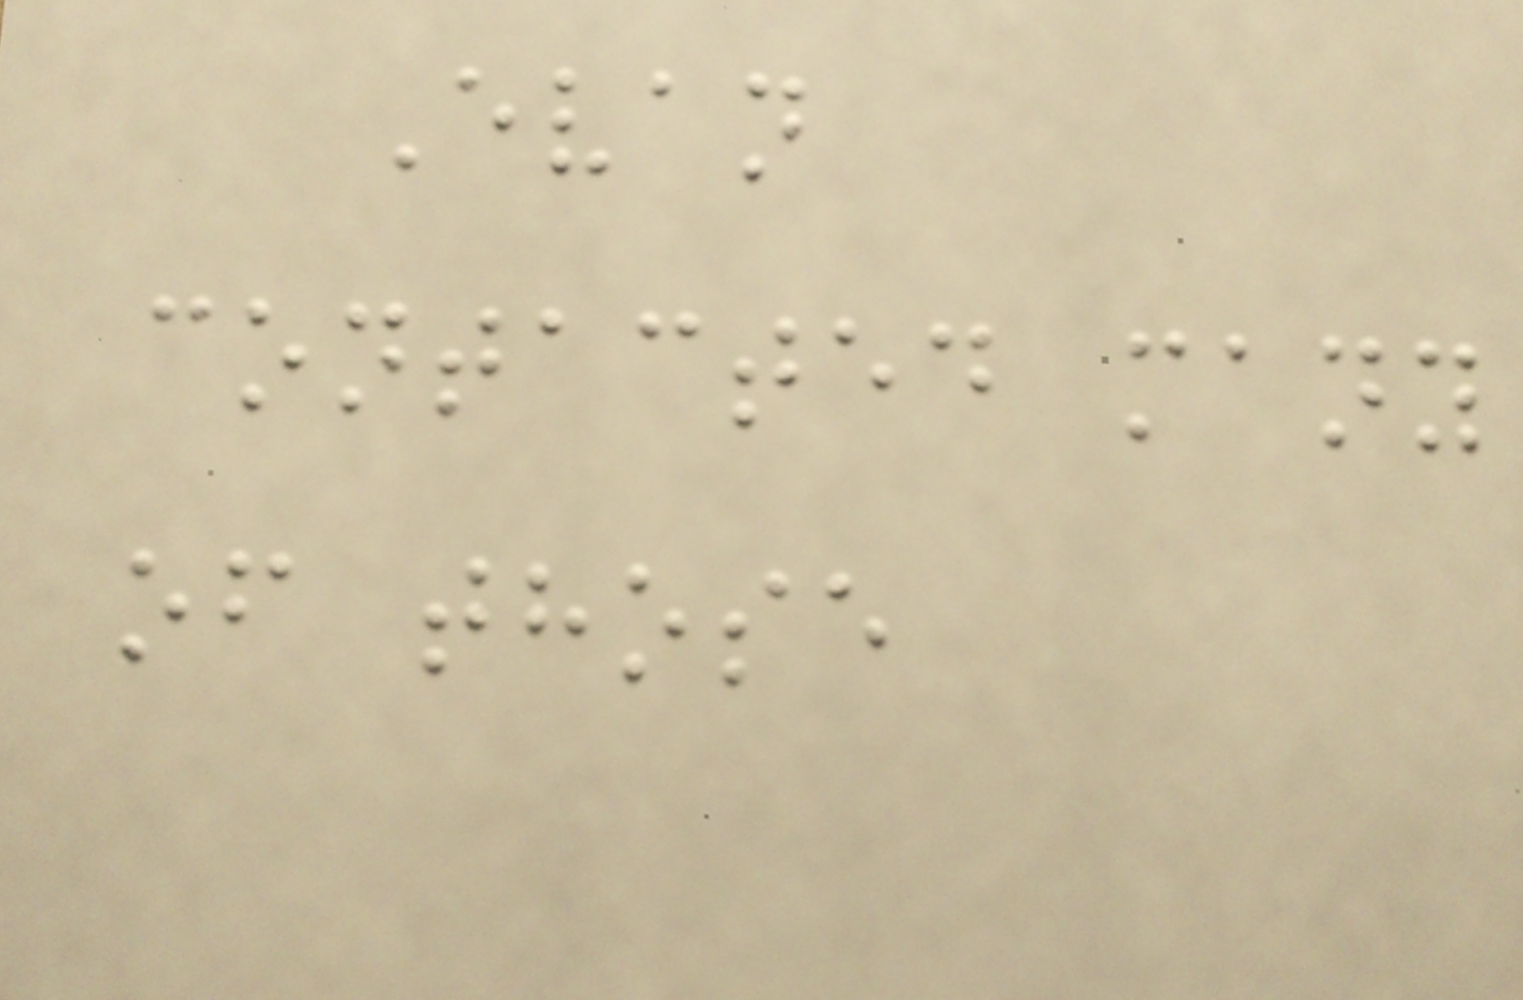Evan
contacted many
of those
